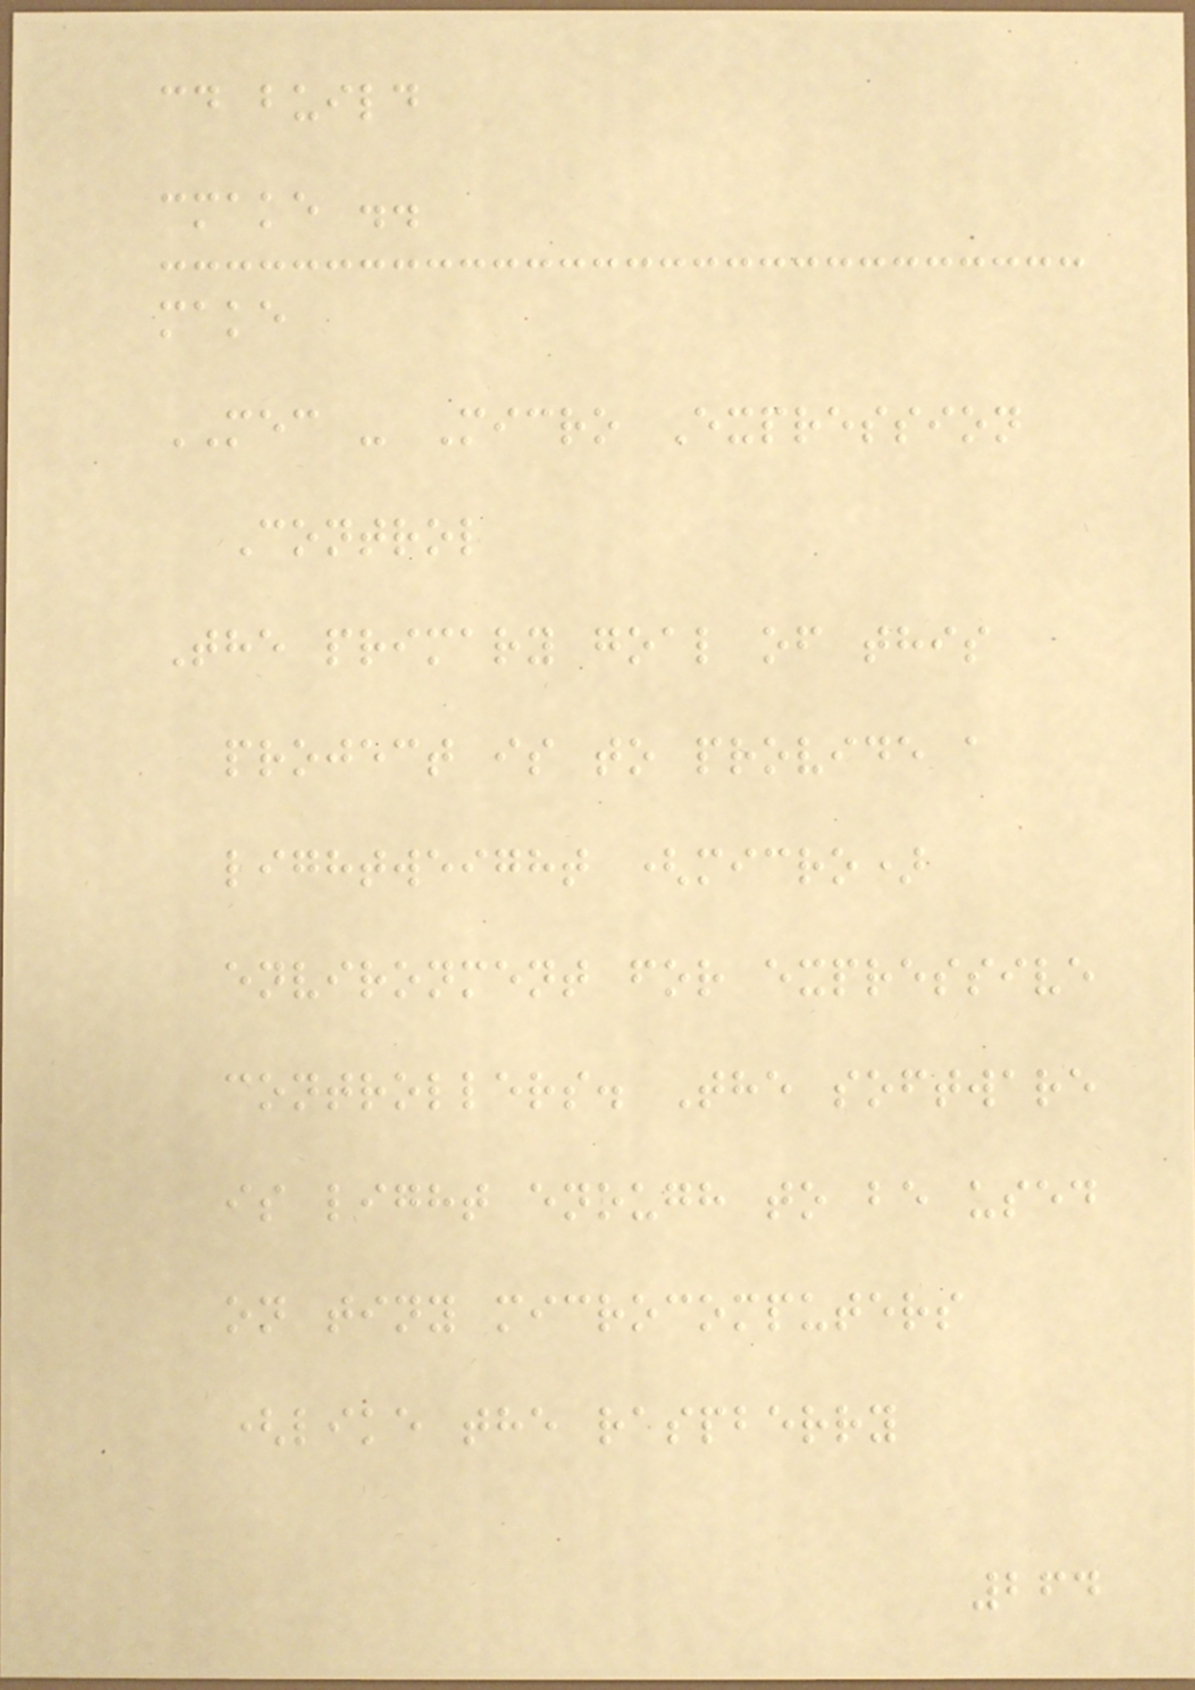cd build
cmake ..
make
MEC - Micro Expression
Control
The primary goal of this
project is to provide a
lightweight (micro)
environment for expressive
controllers. The software
is light enough to be used
on tiny microcomputers
(like the raspberry
264
